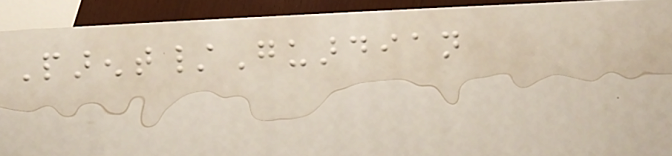Parent/Guardian
